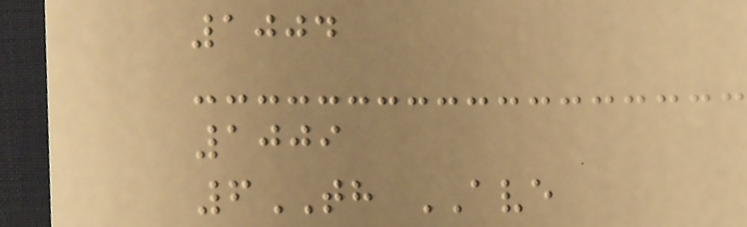1004
1009
6TH AVE
